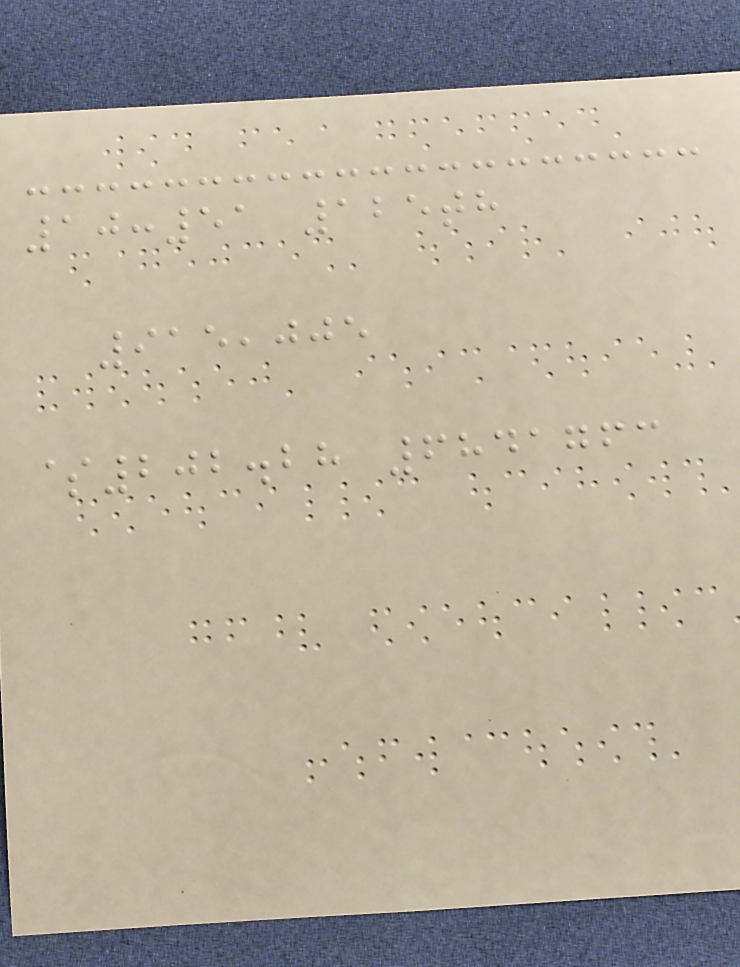10:51 125th
915,005
$202.28 6841763
